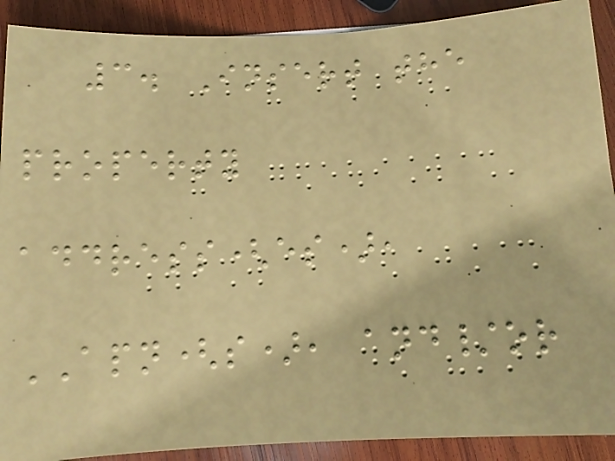3. Insert the
property
address(es),
APN(s), and/or
